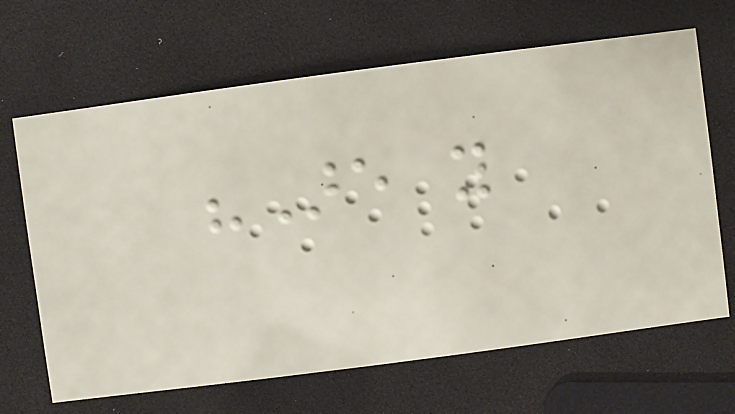"Are you
